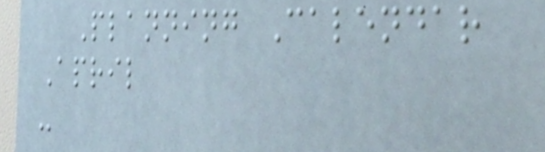Planning Calendar
April
-
